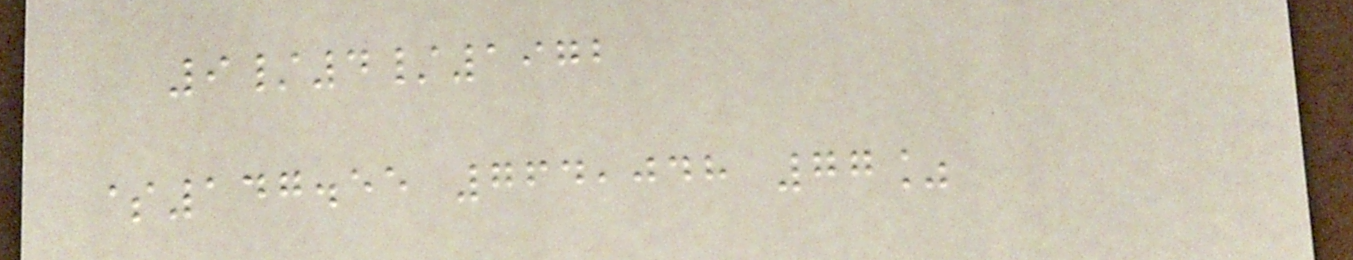9/4/1972
$147.55 764,048 77%
